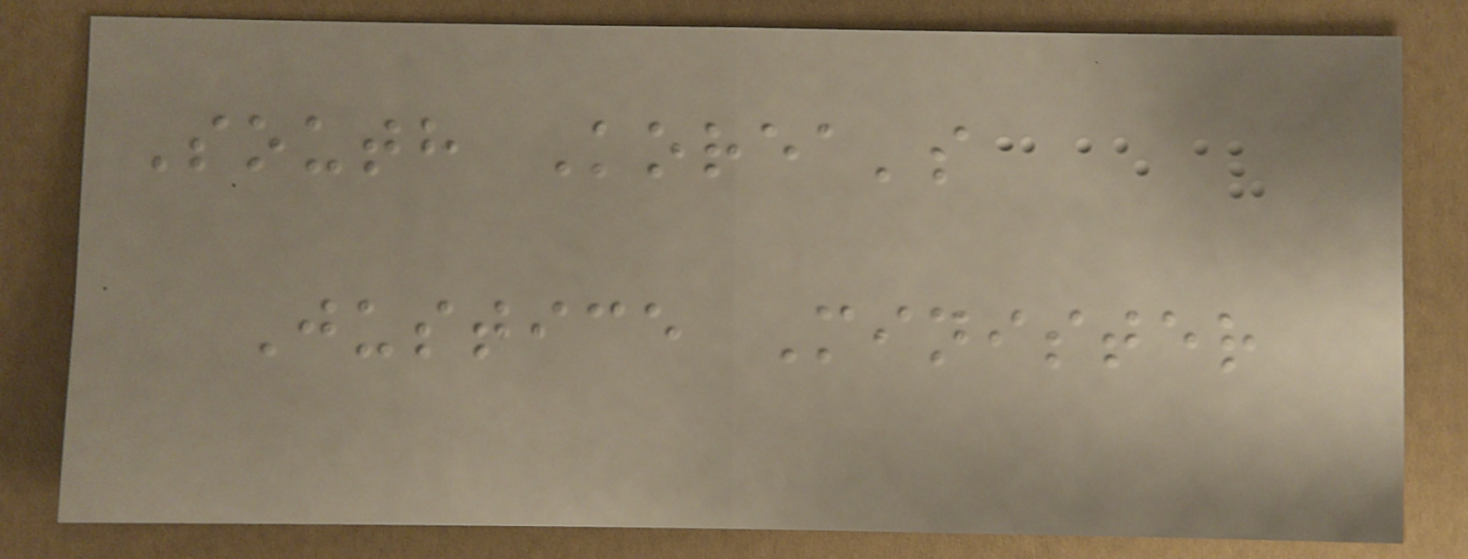South Korea's
Justice Minister
